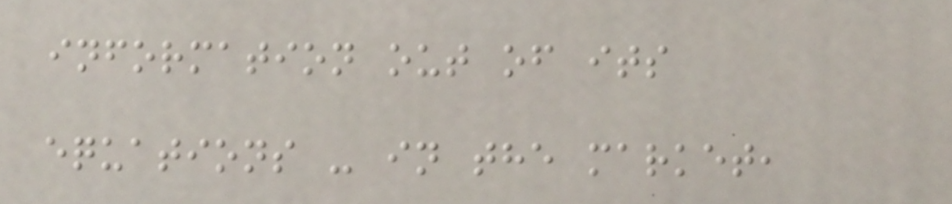information out of its
equations - in the market,
